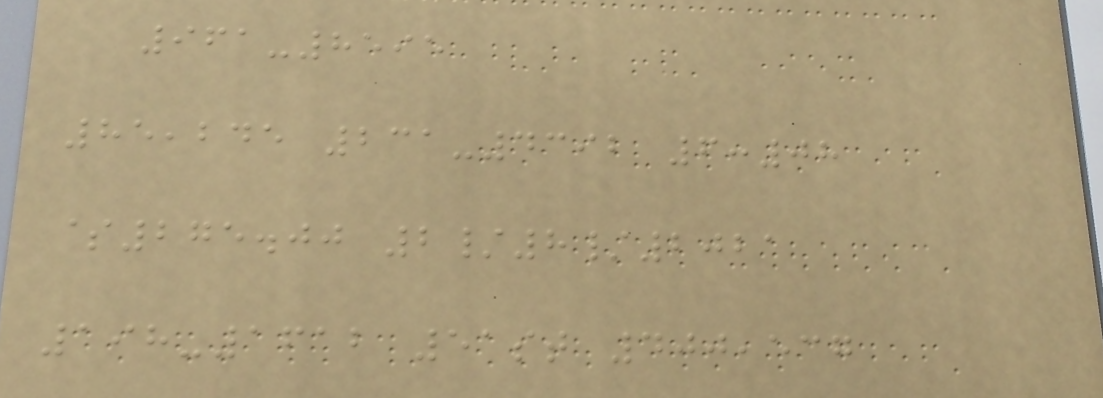961-8595
85,245 231-4392 6:08
$275.00 2/8/2021
198-1612 51st 400,537
